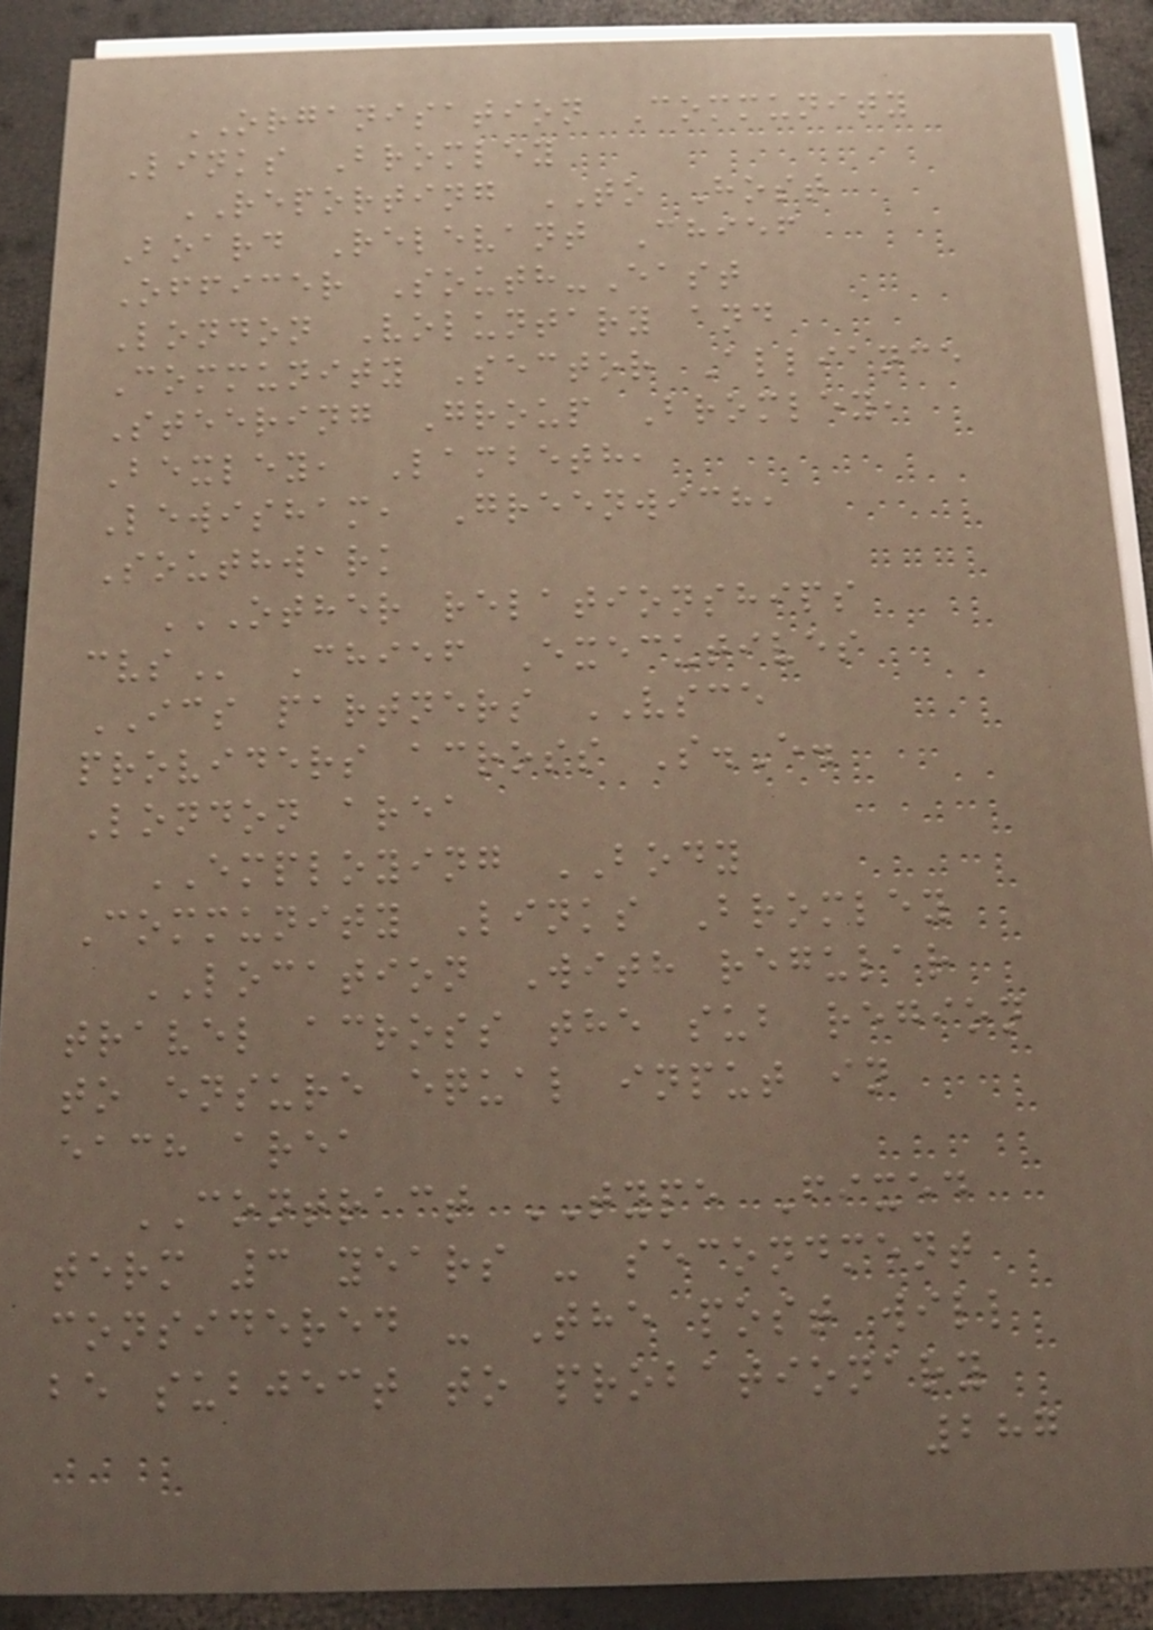ORGANISATION Community
Links Bromley
REPORTING TO Host
Board Relevant Chief
Officer South-East
London Voluntary and
Community Sector Alliance
Steering Group Bromley,
Bexley, Lambeth,
Lewisham, Greenwich,
Southwark
OTHER RELATIONSHIPS
CVS Chief Executives
ICS partners VSCE
providers across S.E.
London area
EMPLOYING BODY
Community Links Bromley
LOCATION With regular
travel across the sub region
to ensure equal input in
each area
CONTRACT TYPE Fixed
term 3 years - secondment
considered - The post will
be subject to probationary
287
